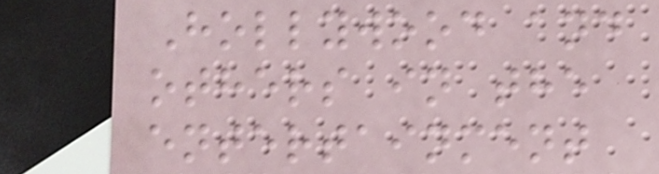Hollywood and
others in the
entertainment
